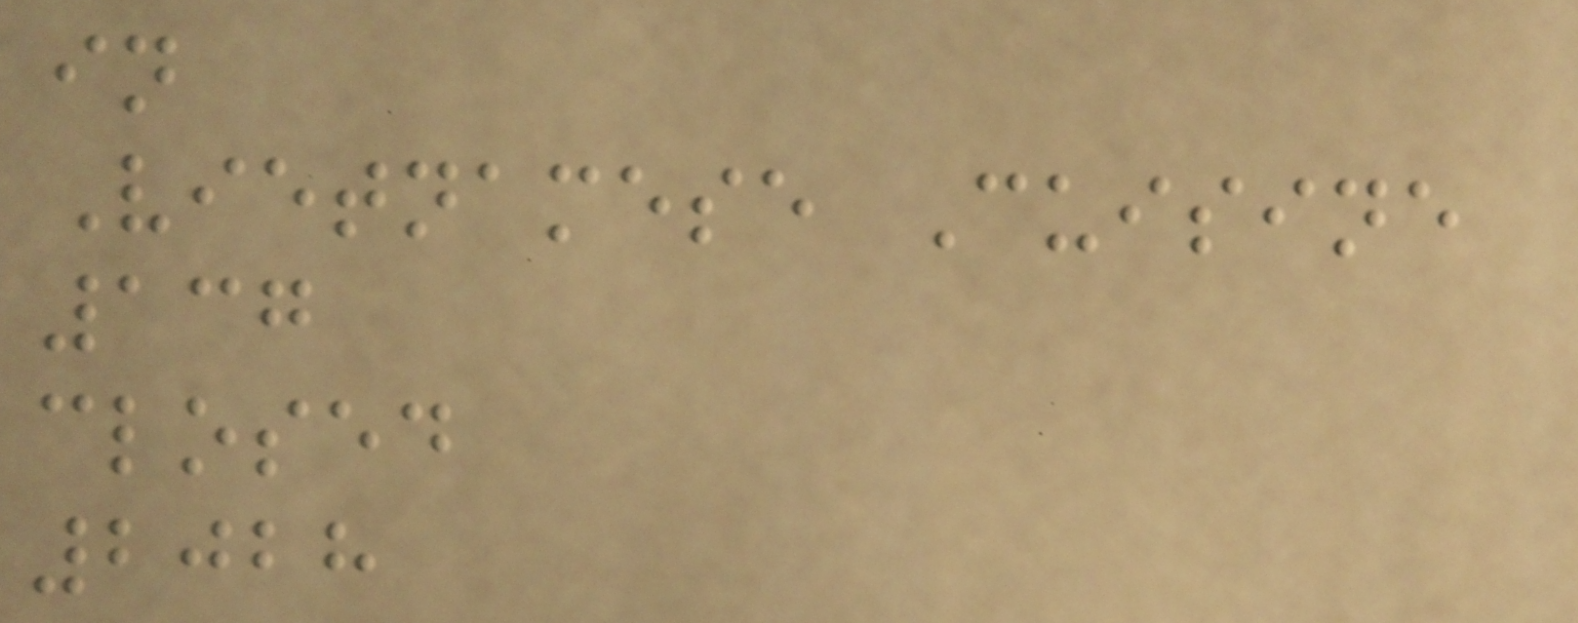in
Vietnamese Cuisine
137
closed
2028
